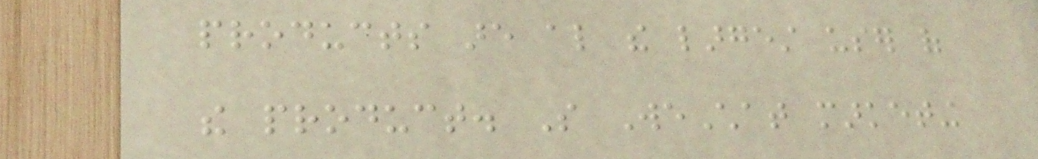products are also the largest user of
the product. So WeChat marketing
